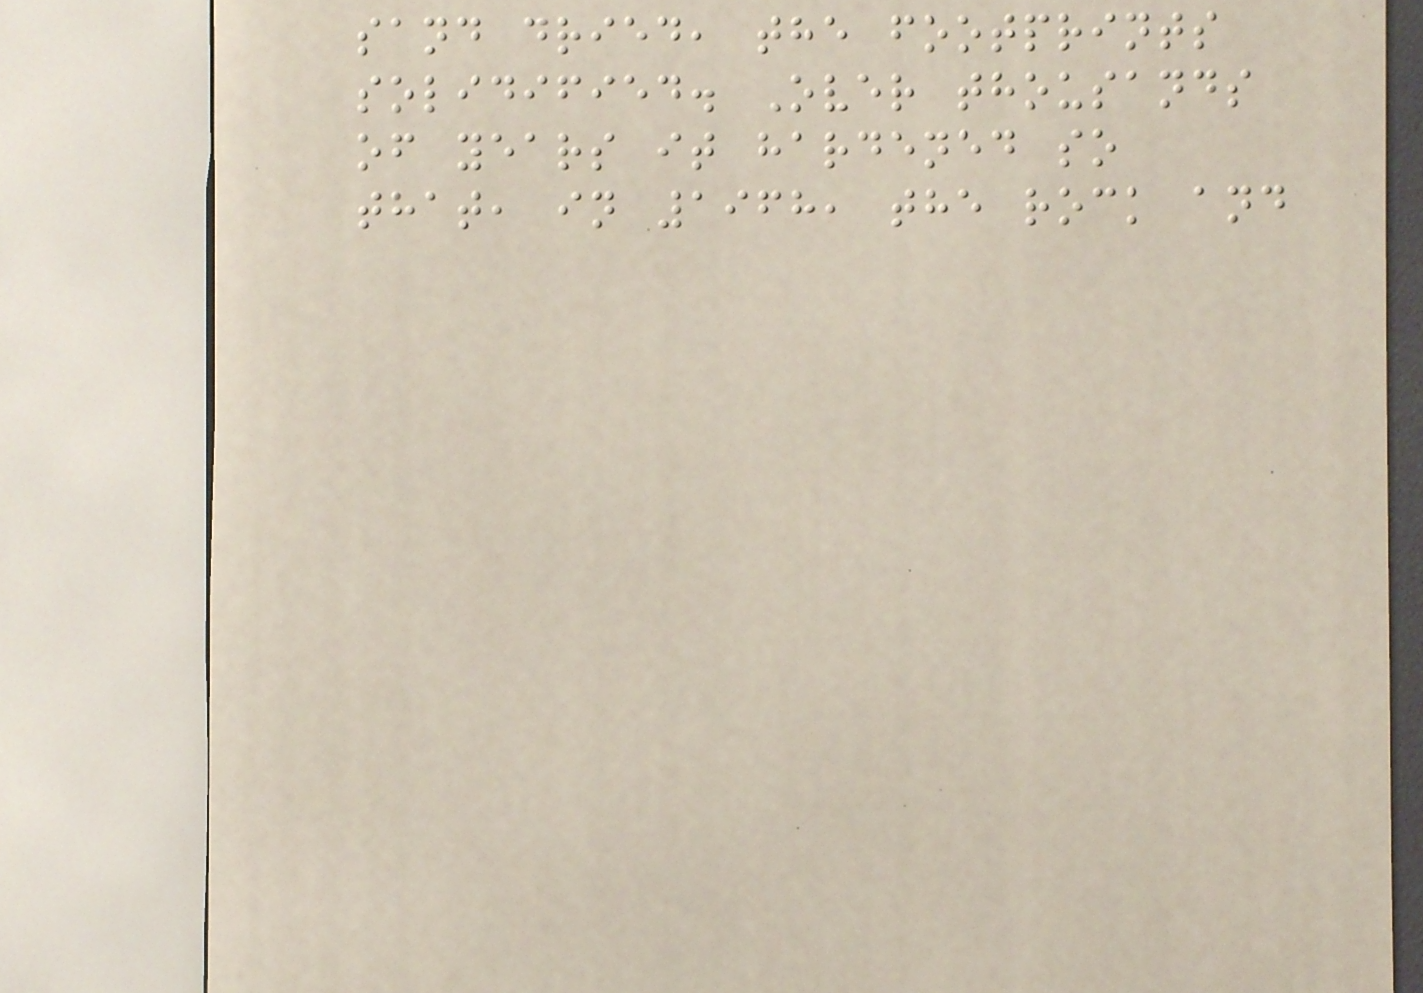sand dried, the footprints
solidified. Over thousands
of years it hardened so
that, in 1968, the rock and
